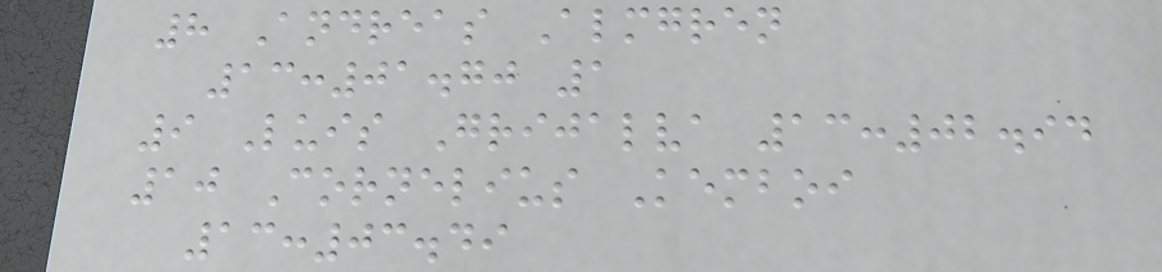8 Andreas Almgren
13:01.70 1
9 Luis Grijalva 13:02.94
10 Cornelius Kemboi
13:03.49
